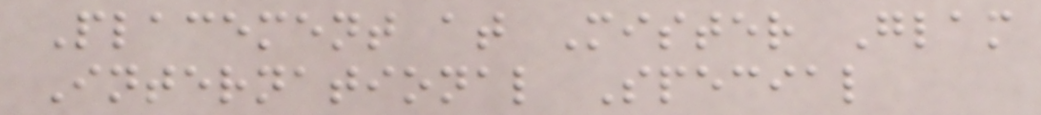Placement at Mister Glam
International Special
